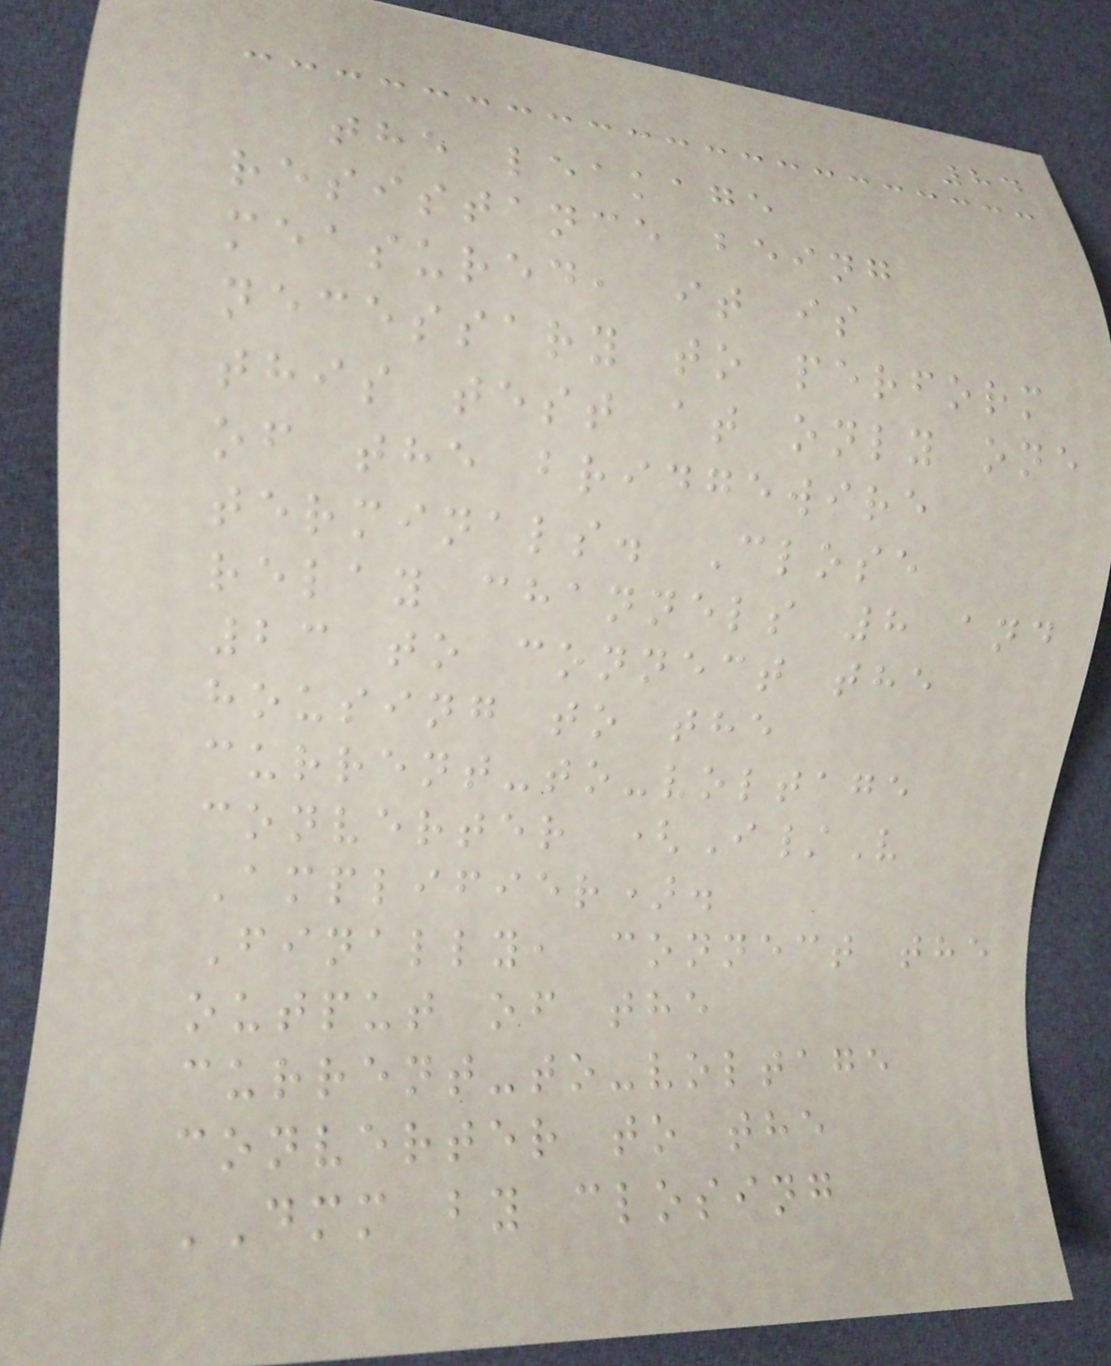84
the leakage
resistance being
measured, it is
necessary to perform
this test at only one
of the bridgewire
terminals. Close
relay channels 8 and
23 to connect the
housing to the
current-to-voltage
converter (I/V
Amplifier).
Finally, connect the
output of the
current-to-voltage
converter to the
DMM by closing
